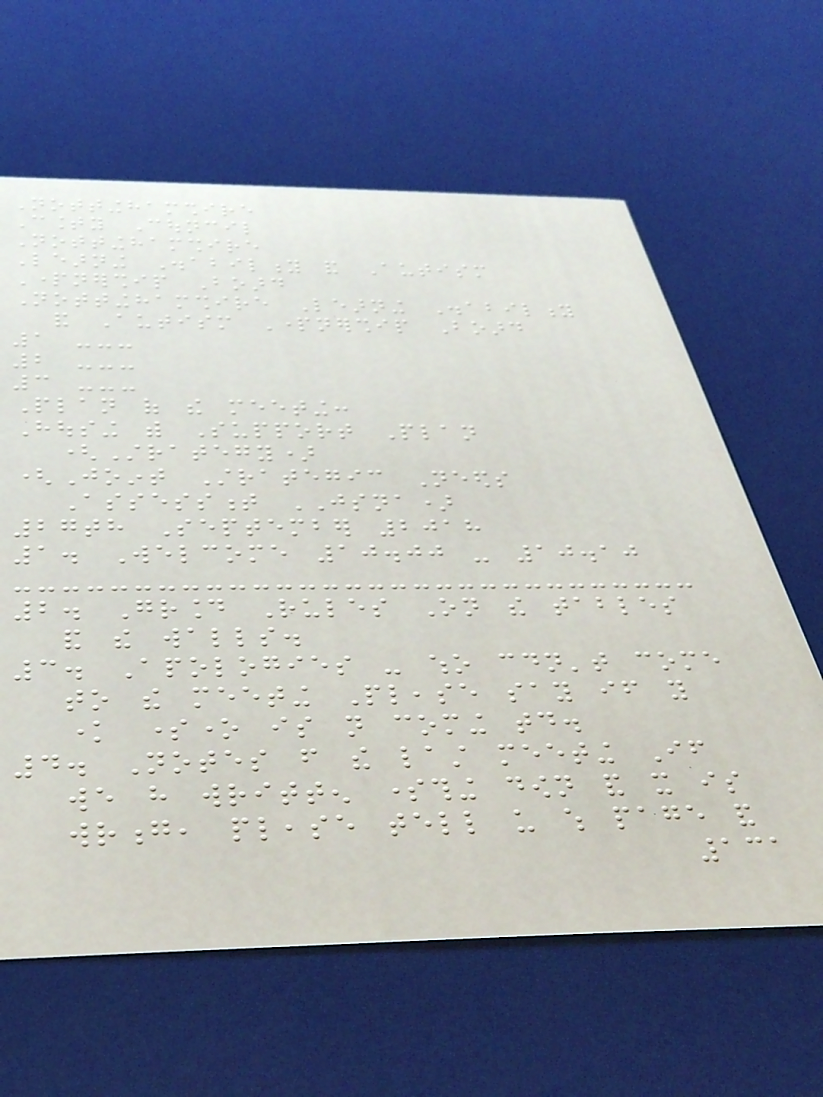Nottinghamshire
County Council
Nottinghamshire
Learning Disability and Autism
Partnership Board
Nottinghamshire Learning Disability
and Autism Partnership Board
1 ---
2 ---
3 ---
Plan of the meeting:
Housing with Support Plan
(Strategy)
(Joint Strategic Needs
Assessment JSNA)
27th September 2018
1. Welcome 10.00 - 10.10
2. Ground Rules On the tables
and the walls.
3. Apologies - who couldn't come
to the meeting Please say if you
know someone is not coming today.
4. Notes from the last meeting If
we have written something down and it is
wrong, please tell us which page and
131
